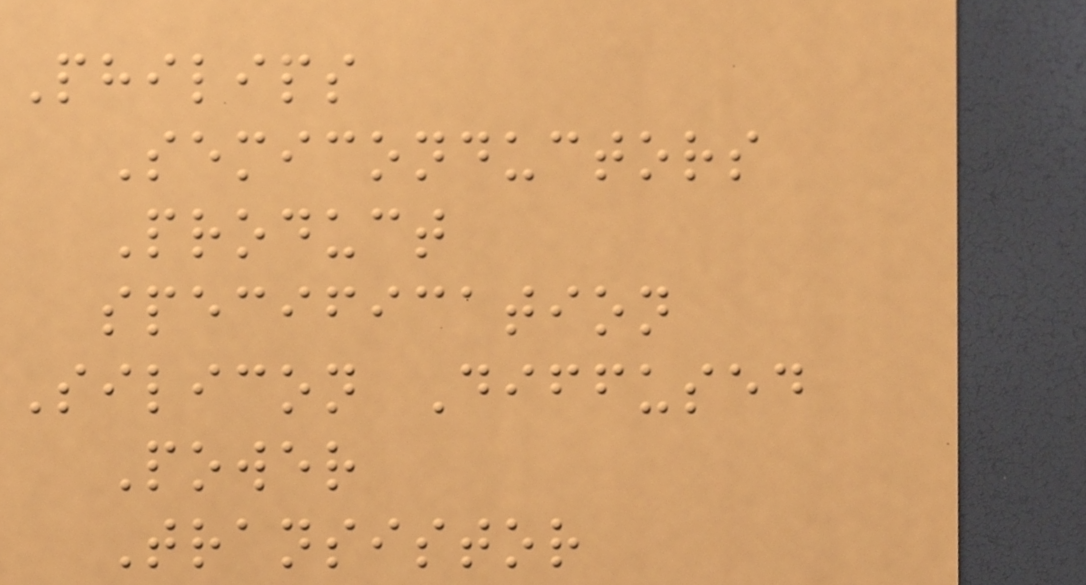Philips
Semiconductors
Product
specification
Silicon Diffused
Power
Transistor
